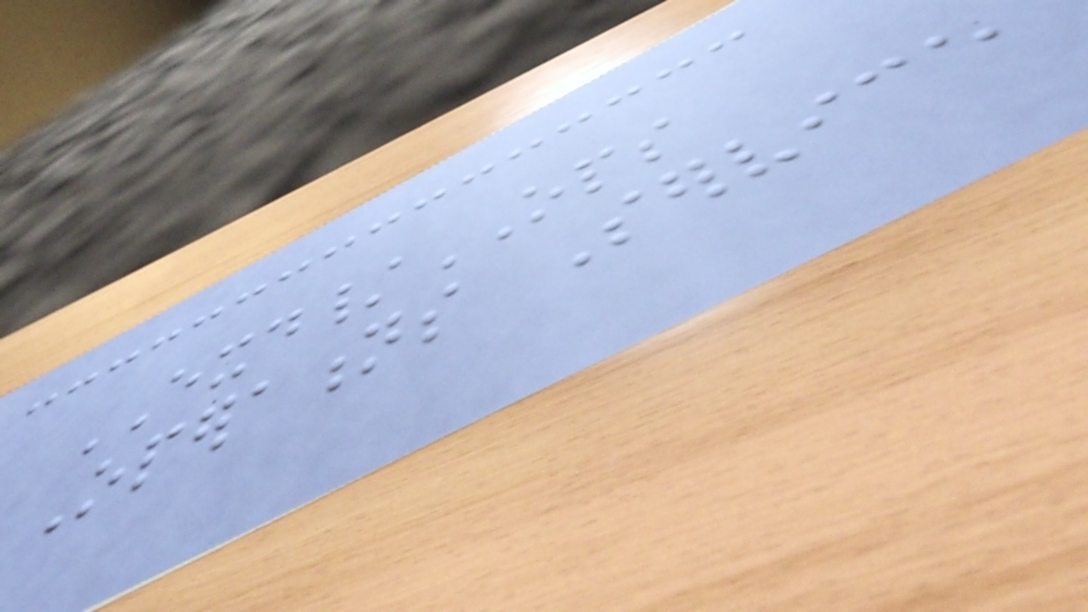EXD/OPS
Operations Service
